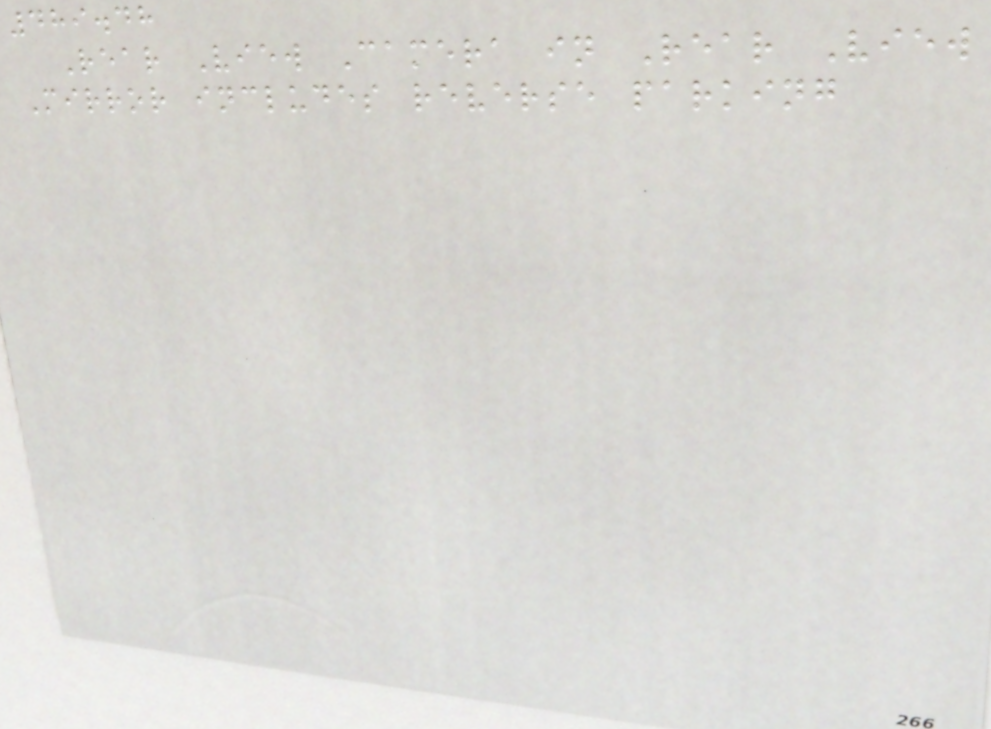489.48
Rear View Camera in Rear View
Mirror includes reverse parking
